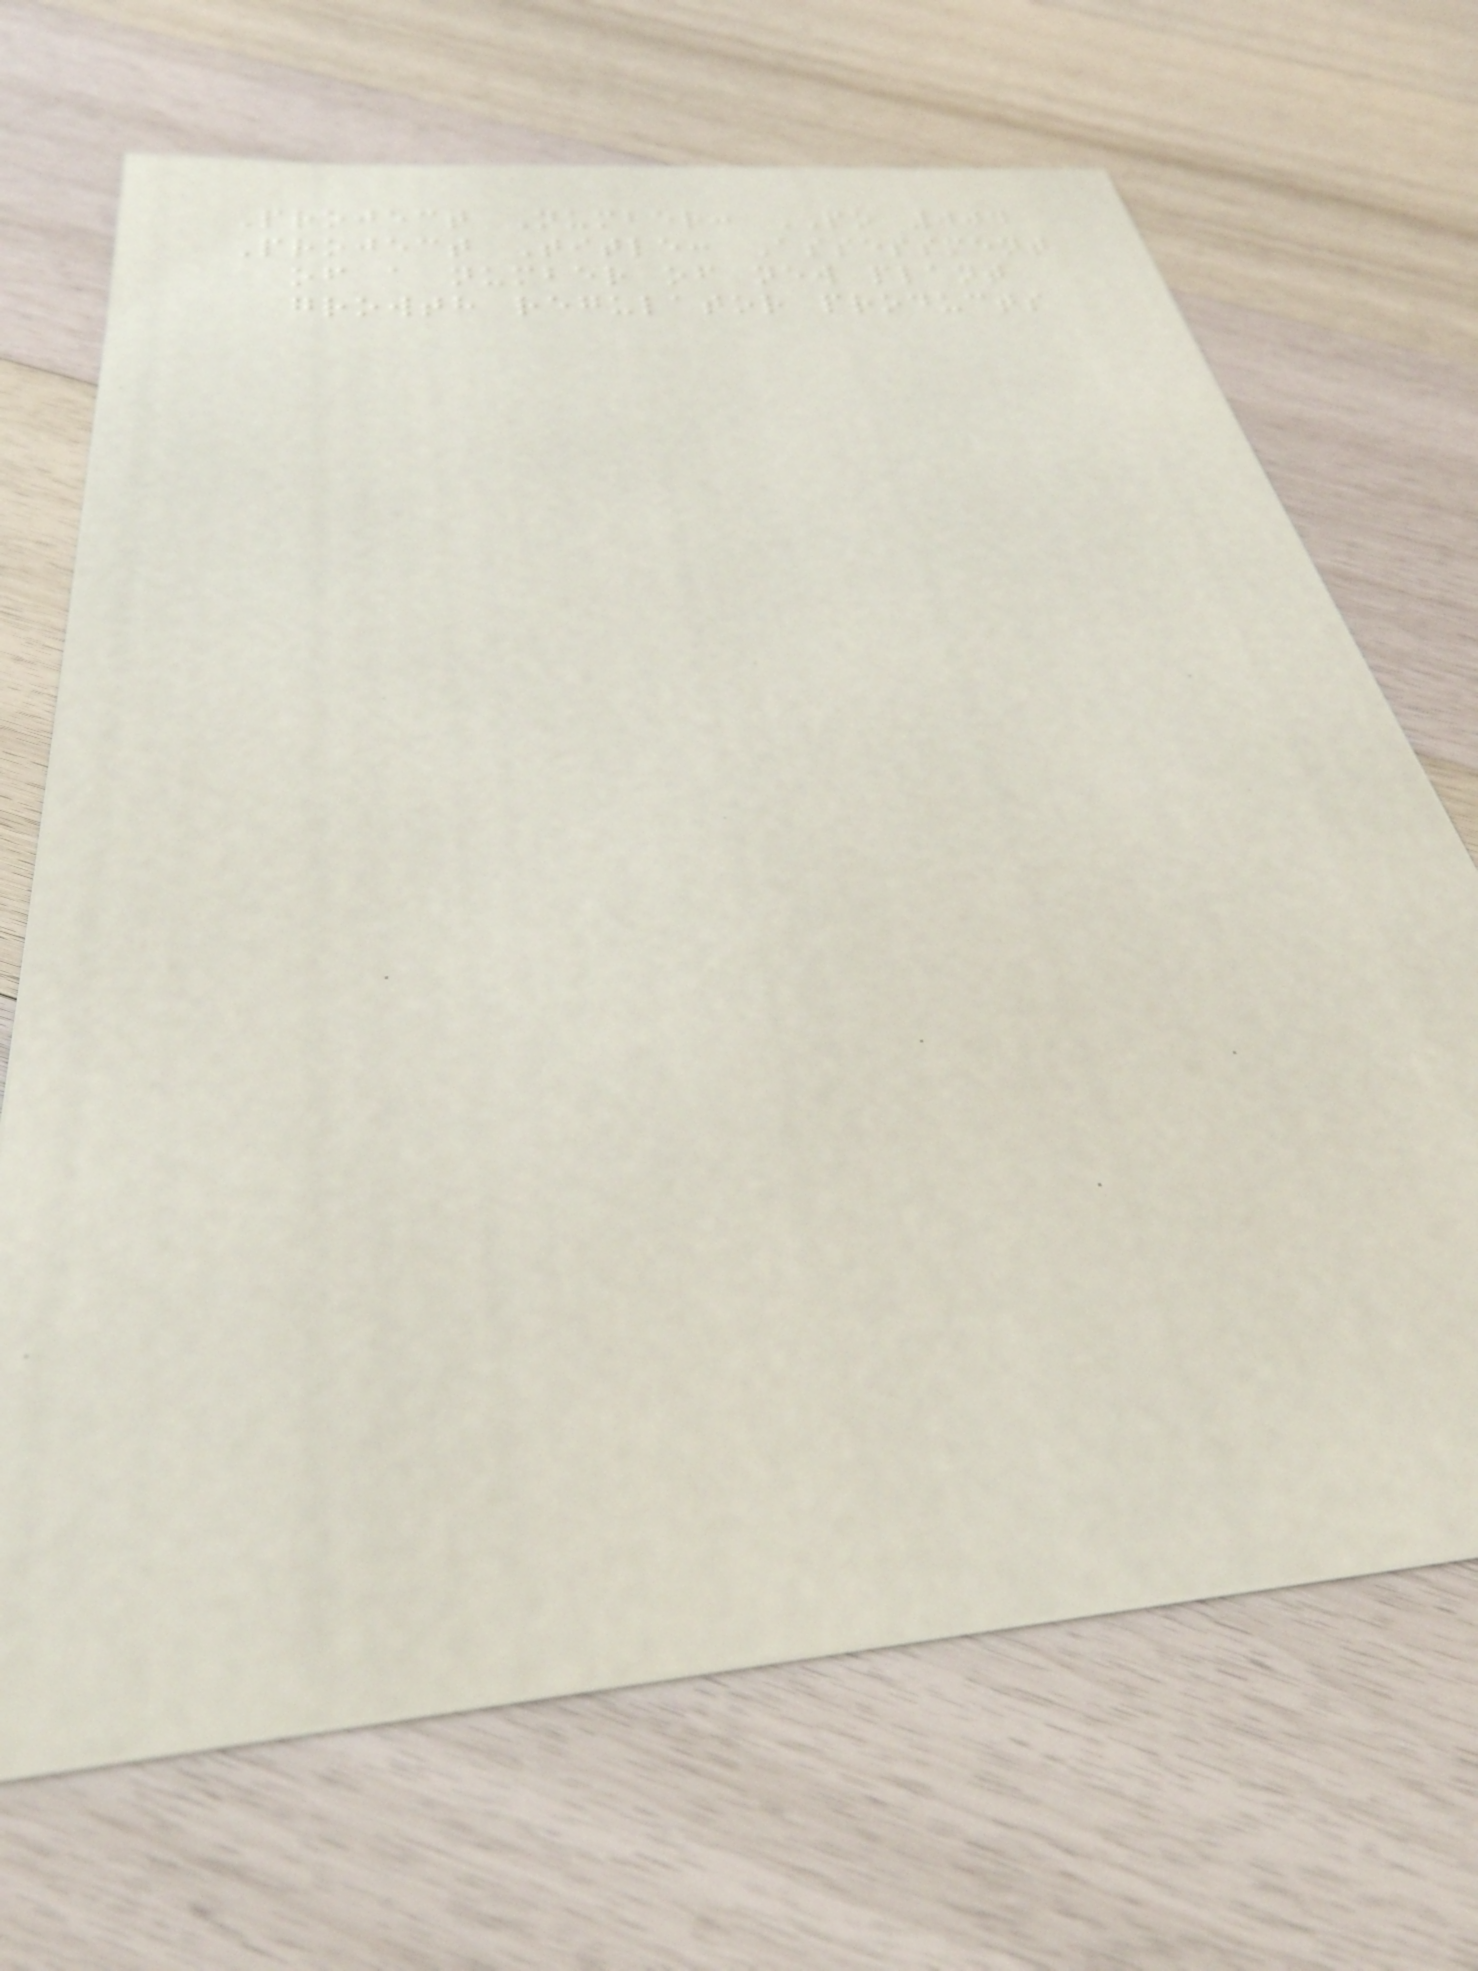Project Number: PO 004
Project Title: Assessment
of a number of new plant
growth regulator products
